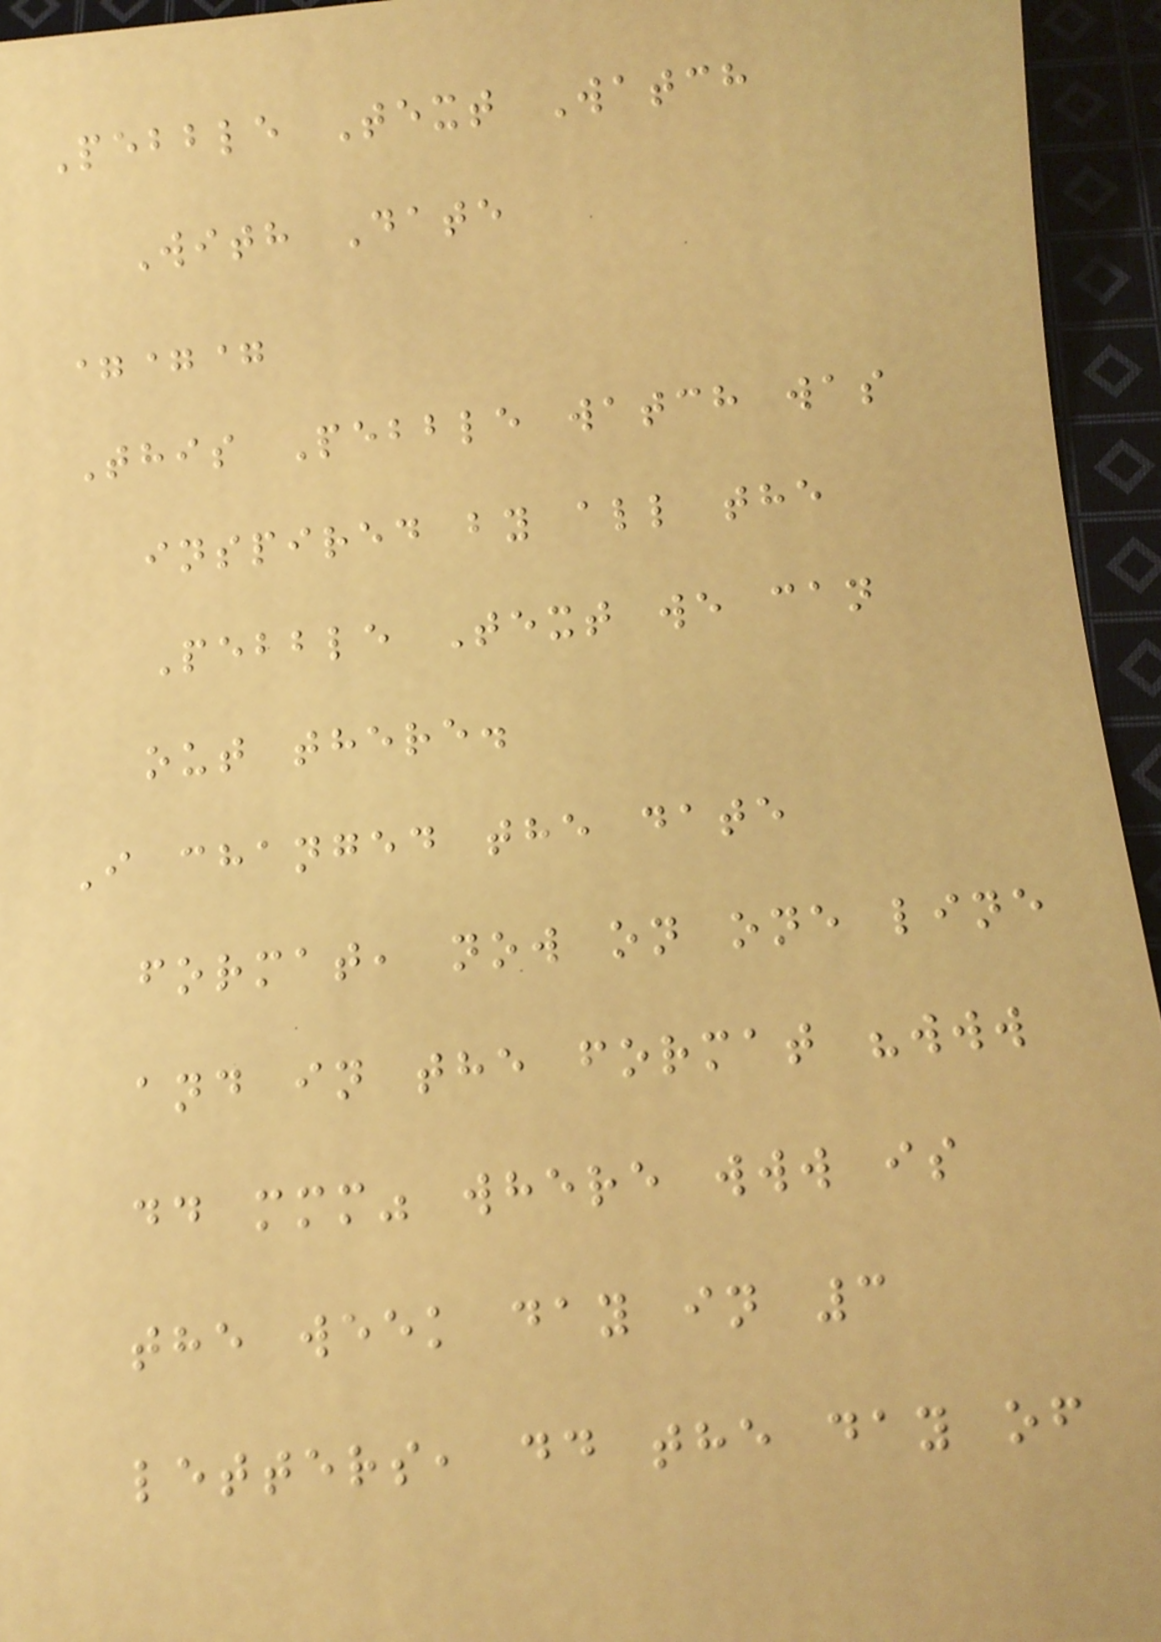Pebble Text Watch
With Date
===
This Pebble watch was
inspired by all the
Pebble Text we can
out there.
I changed the date
format, now on one line
and in the format "www
dd mmm" where www is
the week day in 3
letters, dd the day of
